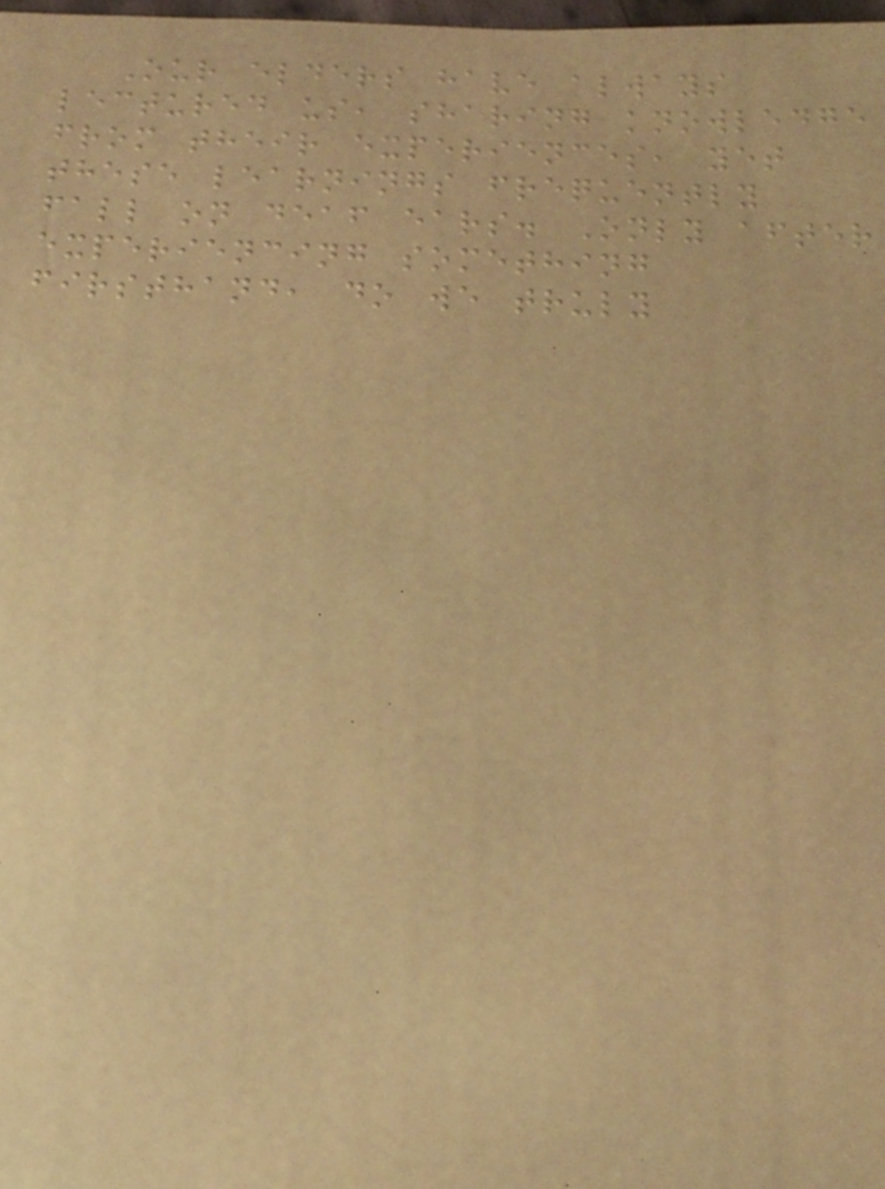Our elders have always
lectured us, sharing knowledge
from their experiences, yet
these learnings frequently
fall on deaf ears. Only after
experiencing something
firsthand, do we truly
